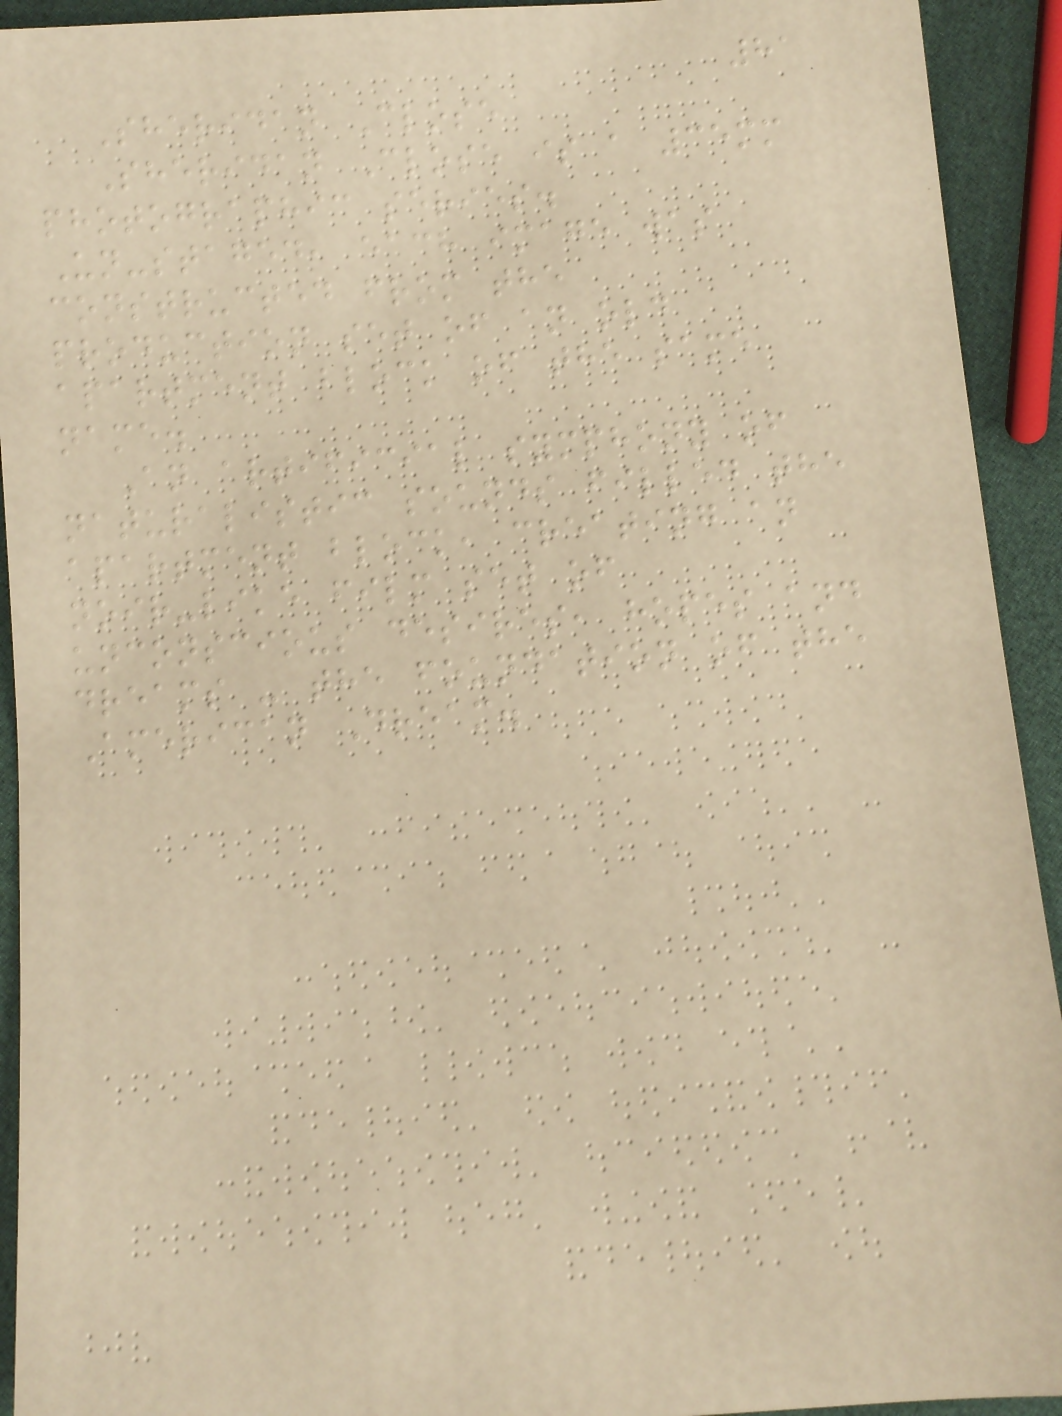81
Sheridan Close
Sheridan Close is a 35mm
photographic series.
Un-staged, each image was
constructed from the
production set of an old
apartment block of the same
name.
An artificial symphony of
naturalistic sounds filled the
apartment block, creating an
noir-like film set of
unconscious desires, hopes and
dreams - the foundation of the
American Dream.
